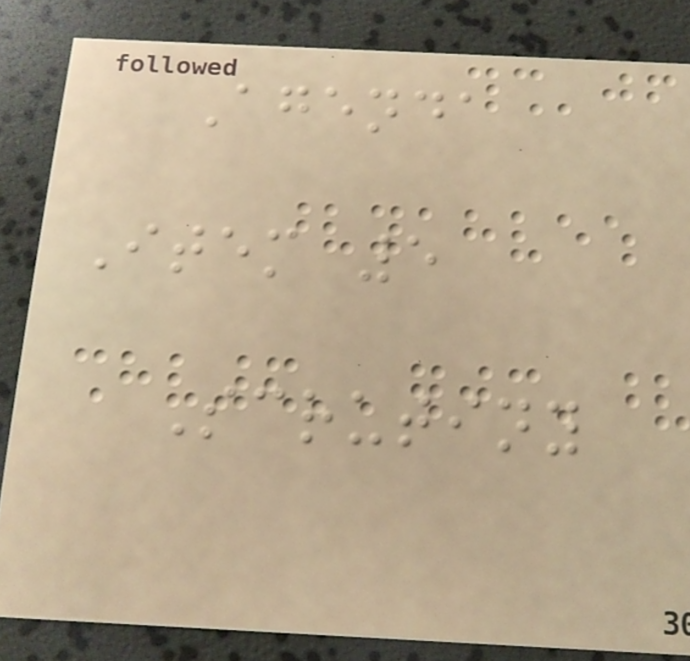Agenda
Item 5
Scrutiny
